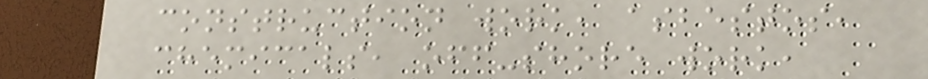construction work, asbestos,
chemicals, off-shore work,
